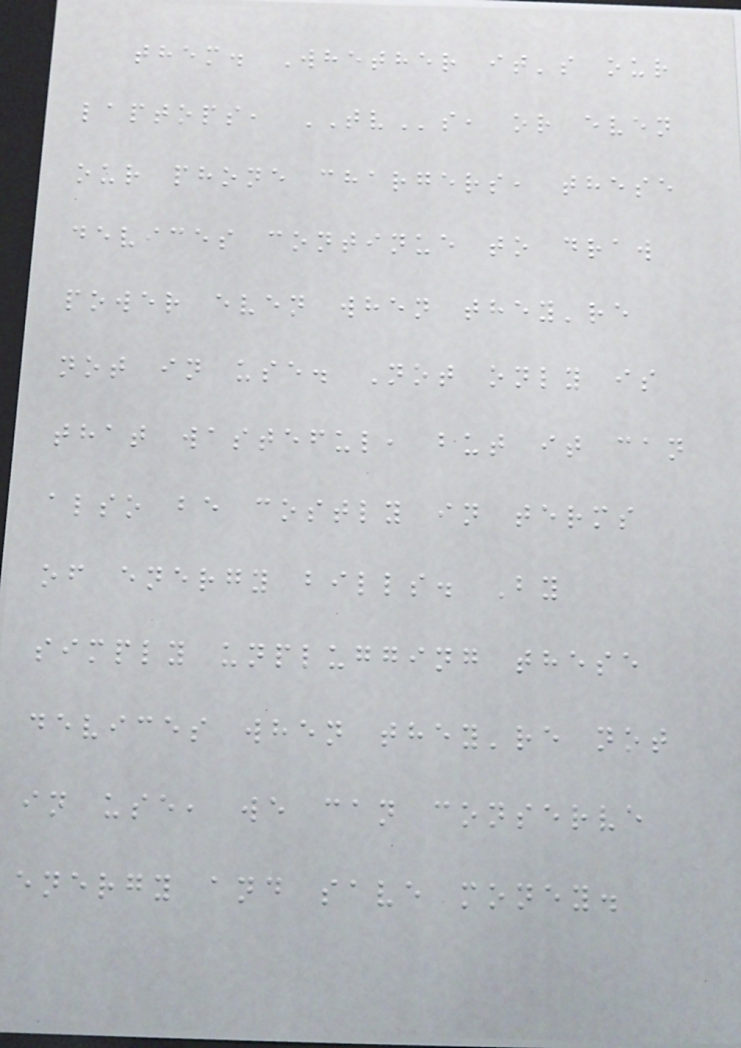them. Whether it's our
laptops, TVs, or even
our phone chargers, these
devices continue to draw
power even when they're
not in use. Not only is
that wasteful, but it can
also be costly in terms
of energy bills. By
simply unplugging these
devices when they're not
in use, we can conserve
energy and save money.
